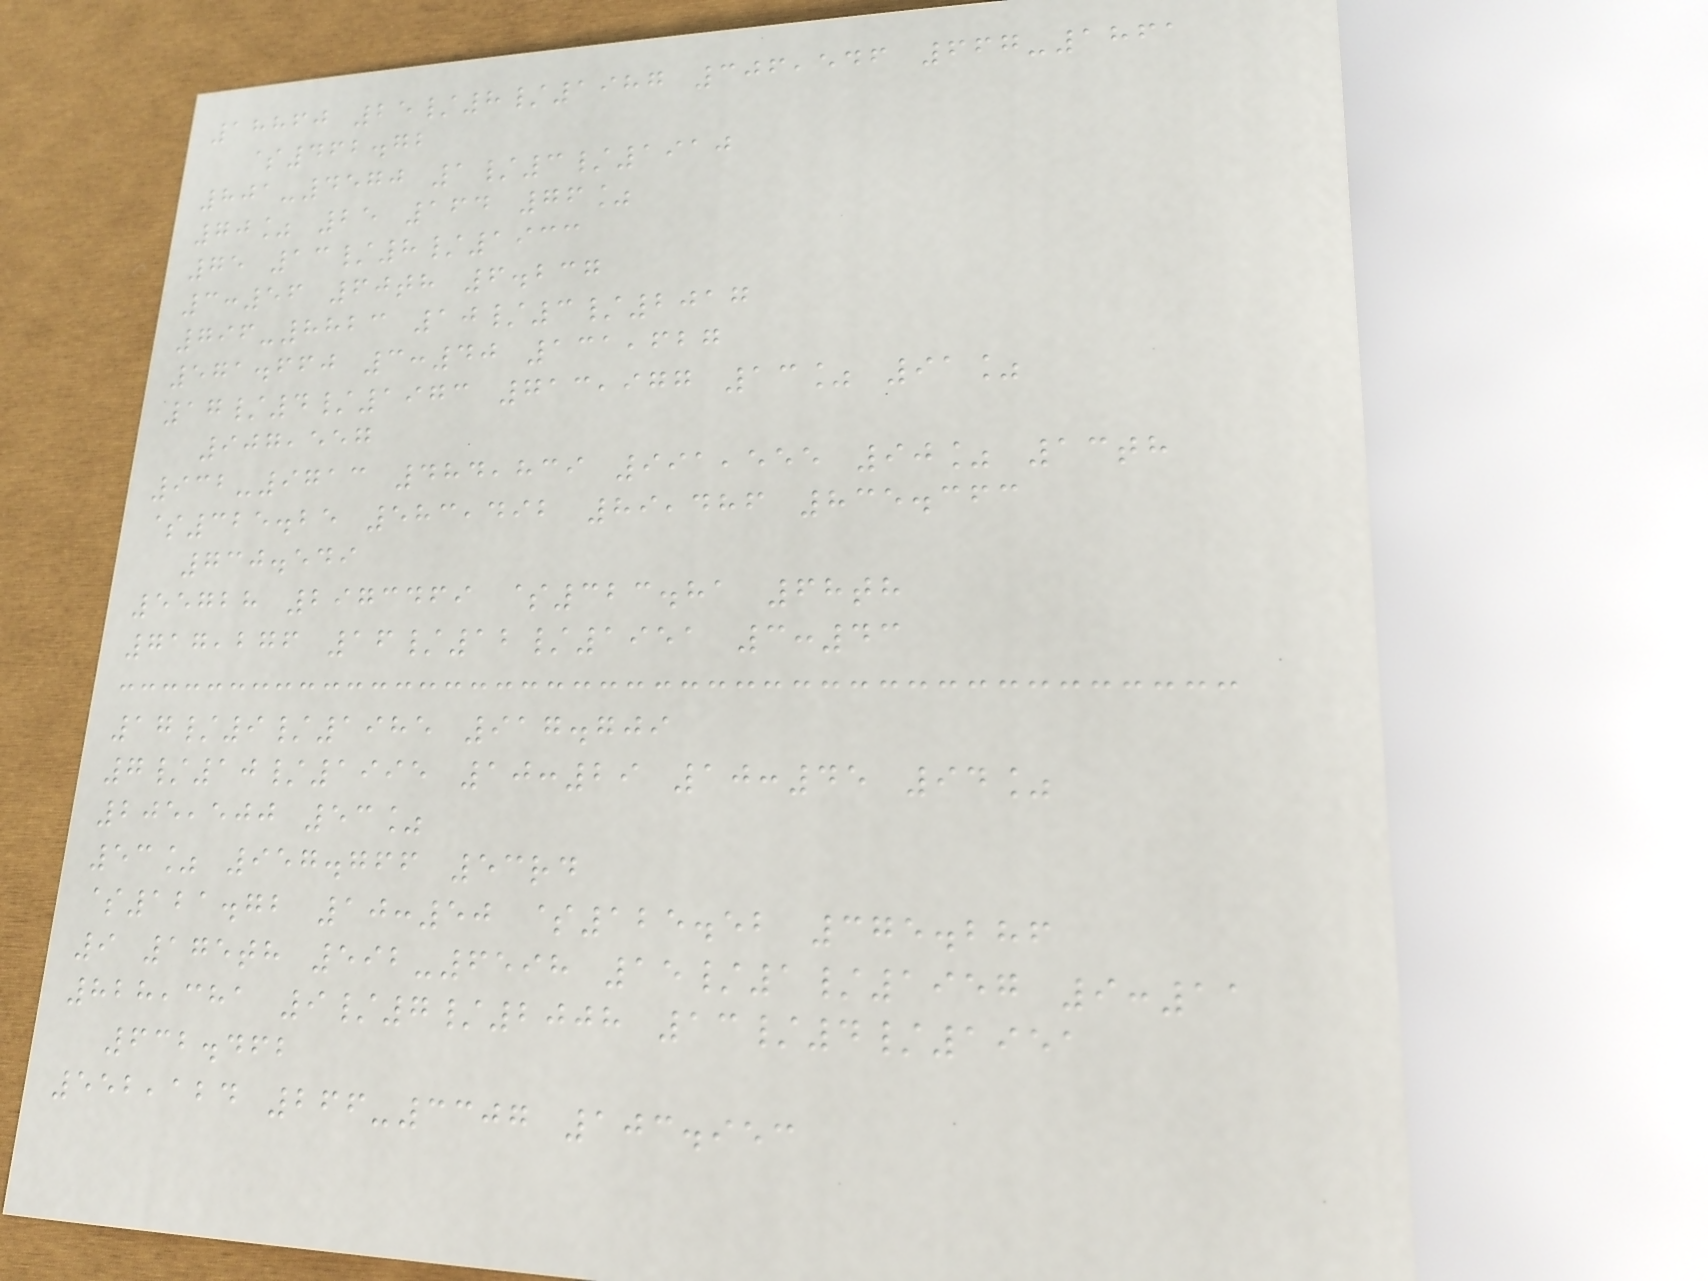18860 25/8/1987 306,546 667-1861
$462.72
801-4570 1/3/1910
70% 25 164 76%
75 13/8/1933
3:56 60th 6.237
796-8823 10/3/2017
571.660 3:40 131,627
17/4/1973 713,977 13% 91%
907,557
932-9713 484,839 991,555 90% 13th
$325.25 583,492 89,486 835.363
730.549
55728 2973469 $323.81 68th
717,276 16/12/1951 3:43
17/9/1985 917.709
7/10/1995 10:29 10:45 94%
205,500 53%
53% 957.766 53rd
$121.72 10:50 $125.52 375.286
9 175th 592-6598 15/1/1957 9:11
828,381 9/7/2008 13/4/1951
632.462
552,124 266-3307 103.953
